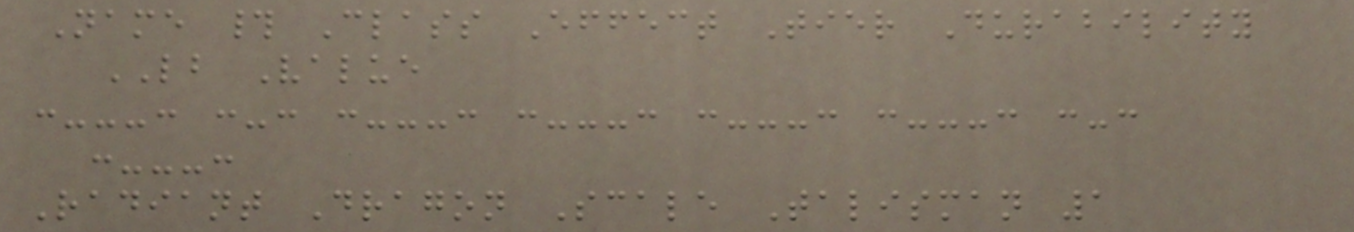Name # Class Effect Tier Durability
LB Value
:---: :-: :---: :---: :---: :---: :-:
:---:
Radiant Dragon Scale Talisman 1
